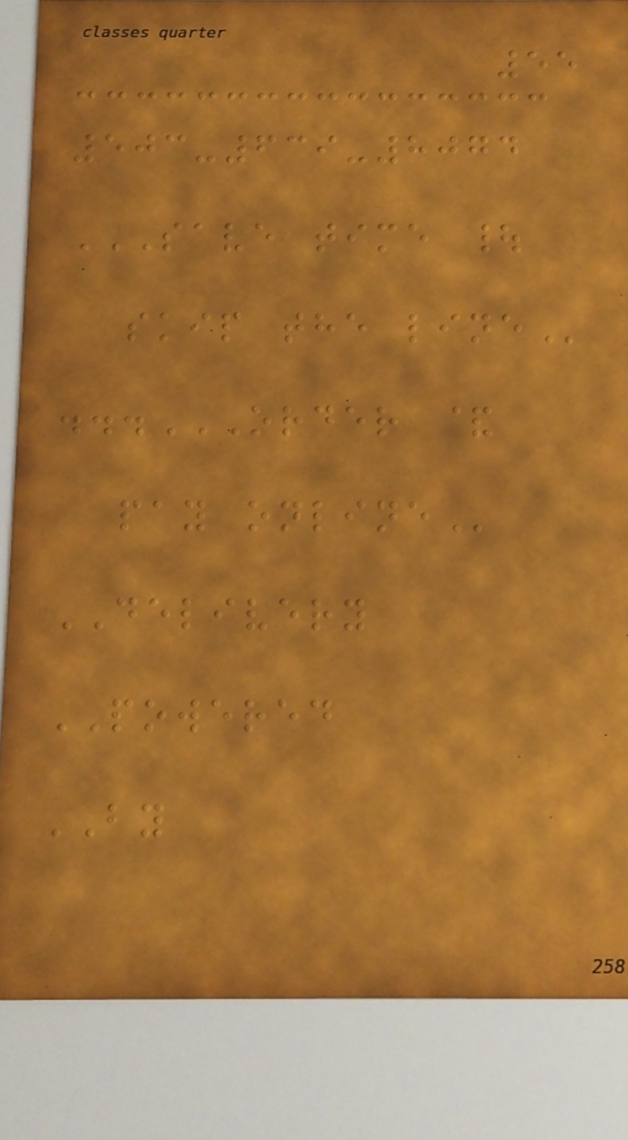55
503-639-8074
SAVE TIME |
SKIP THE LINE
...ORDER &
PAY ONLINE
DELIVERY
POWERED
BY
